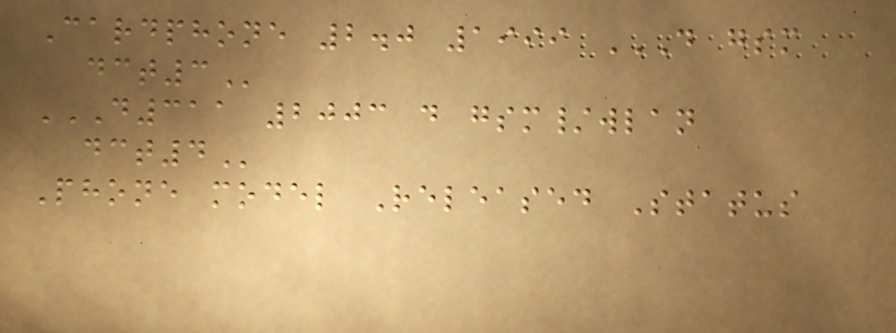Cardphone 2.0 1999 D GSM
DCT3
D311 2003 D GSM/WLAN
DCT4
Phone model Released Status
